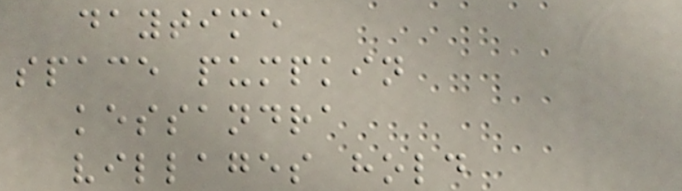daytime
space pumpkin
kessandra
villages hold
